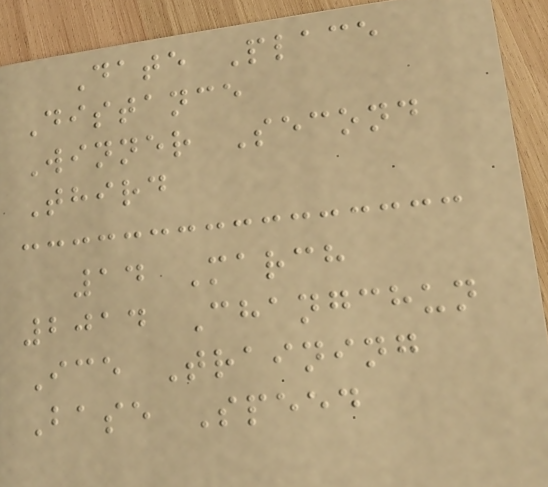Date Place
Distance
Winner Second
Third
14 March
2014 Changchun
Ice Training
Base Speed
